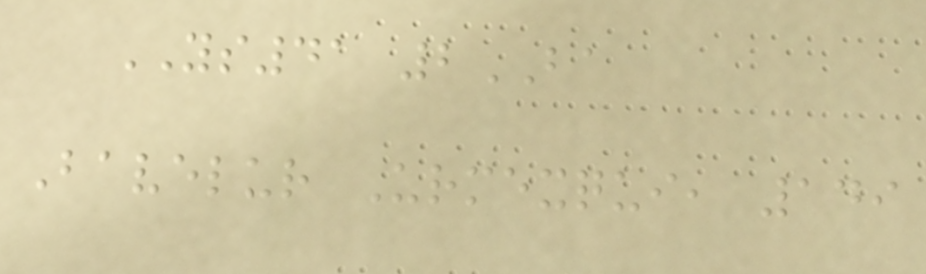YS41 2BA
Bavelur Urmexqui, 149
